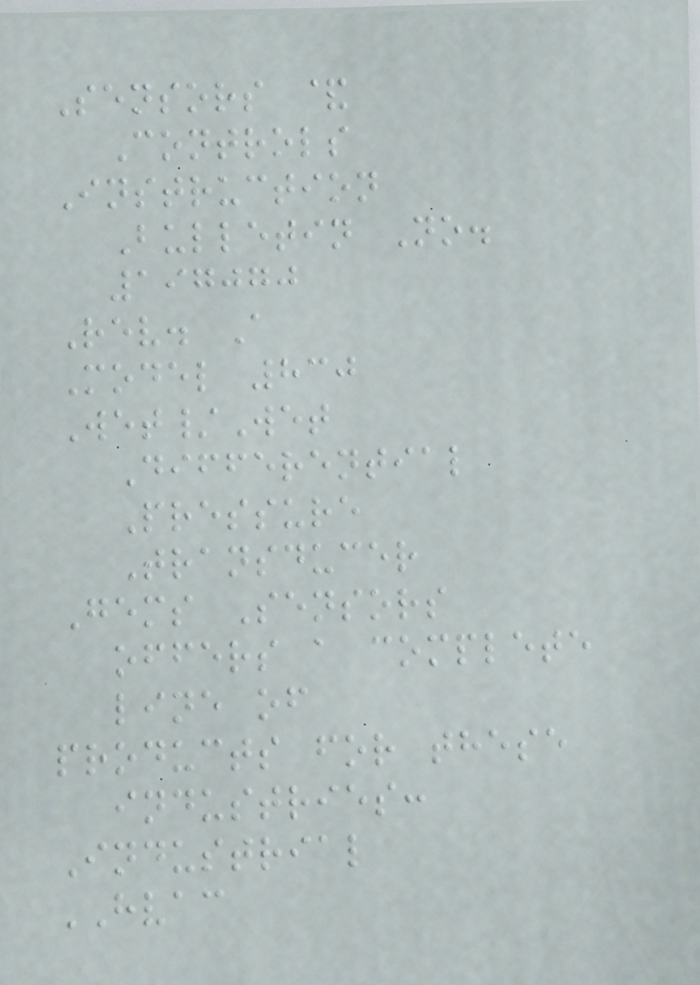Sensors &
Controls
Instruction
Bulletin No.
197070
Rev. A
Model 830
Wet/Wet
Differential
Pressure
Transducer
Gems Sensors
offers a complete
line of
products for these
industries:
Industrial
HVAC
